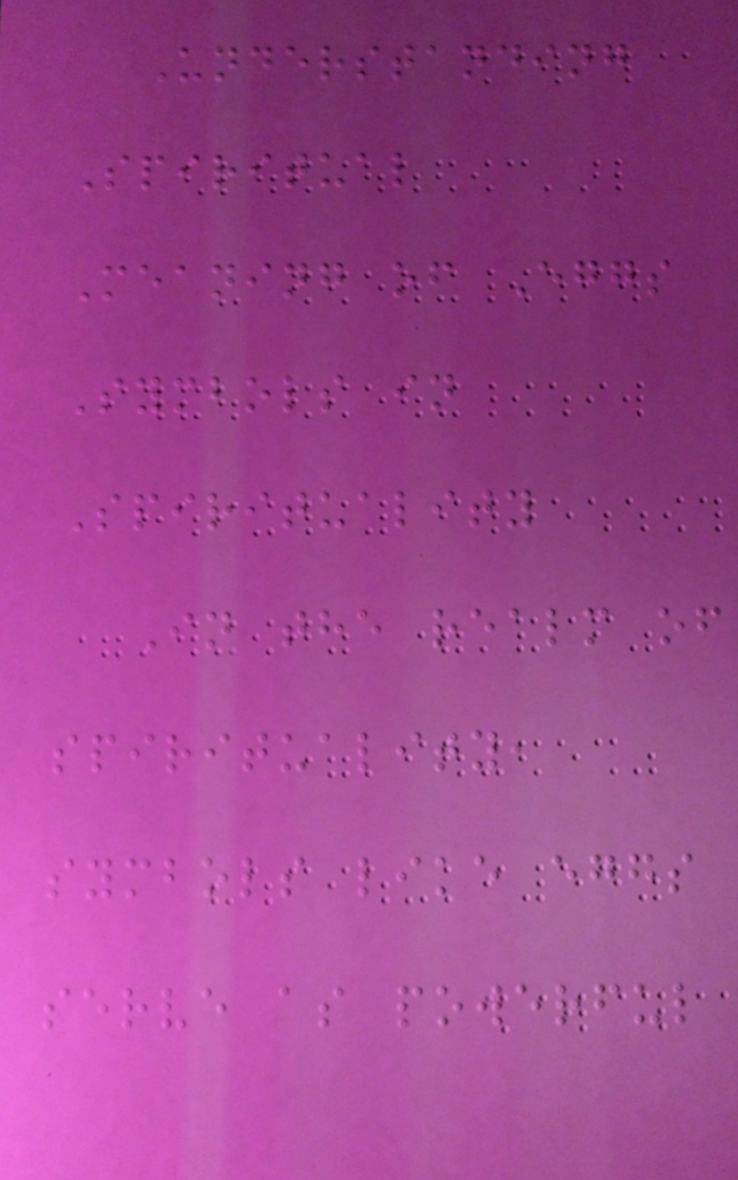Understanding
Spiritual
Meaning of Eggs
Symbols in
Spirituality
In the realm of
spirituality,
symbols like eggs
serve as powerful
